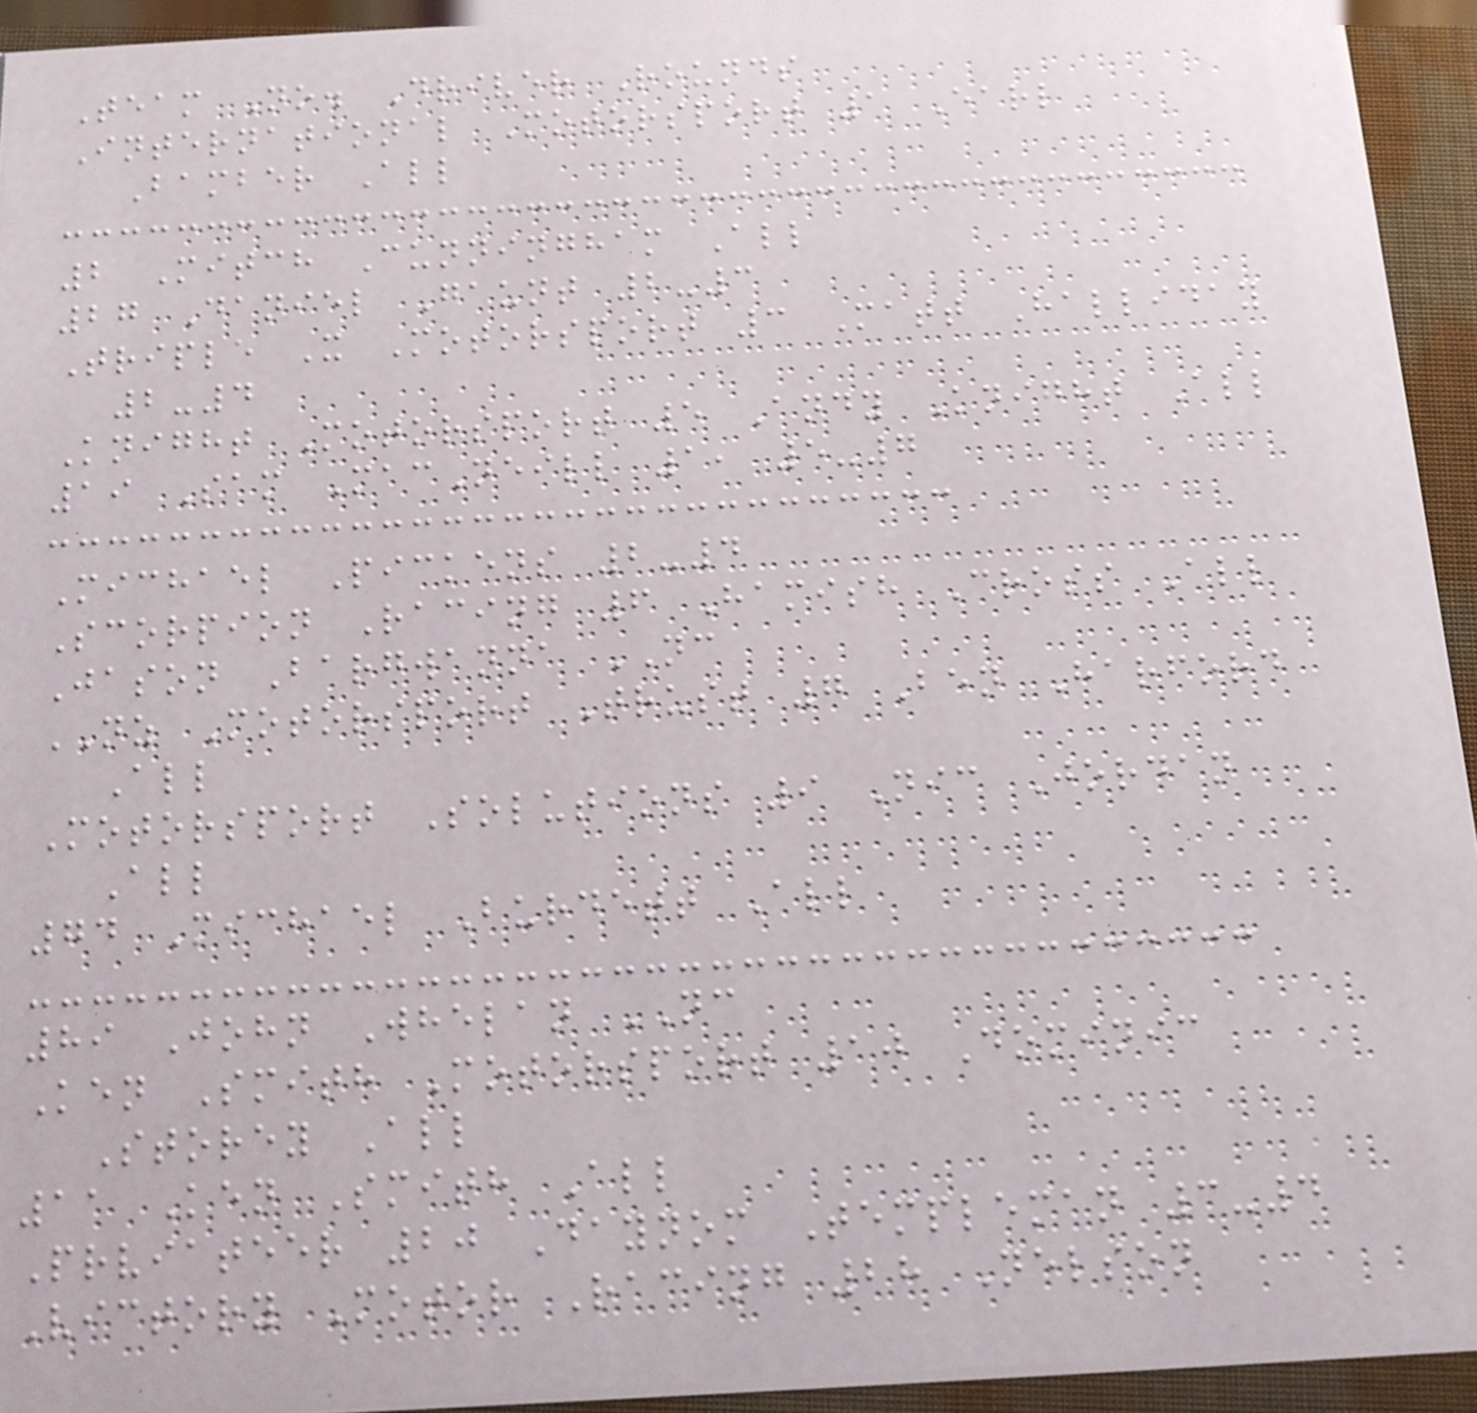Team No. Driver Rounds
International Motorsport 1 Earl
Bamber All
2 Mitch Cunningham All
27 Daniel Gaunt 2-3
Triple X Motorsport 3 Matt Halliday
2-4
Knight Motorsport 5 Andy Knight All
19 Sam MacNeill 1, 5-7
Michael Pickens 2-4
Scorpion Racing 6 Hamish Cross All
Jason Bargwanna NC
NZ Motorsport Trust 7 Ben Harford
All
Motorsport Solutions 9 Nic Jordan
All
74 Michael Burdett All
89 John Whelan NC
Ken Smith Motorsport 10 Dominic
Storey All
11 Ken Smith All
Prviateer 20 Daynom Templeman 3-4
Victory Motor Racing 28 Nelson
